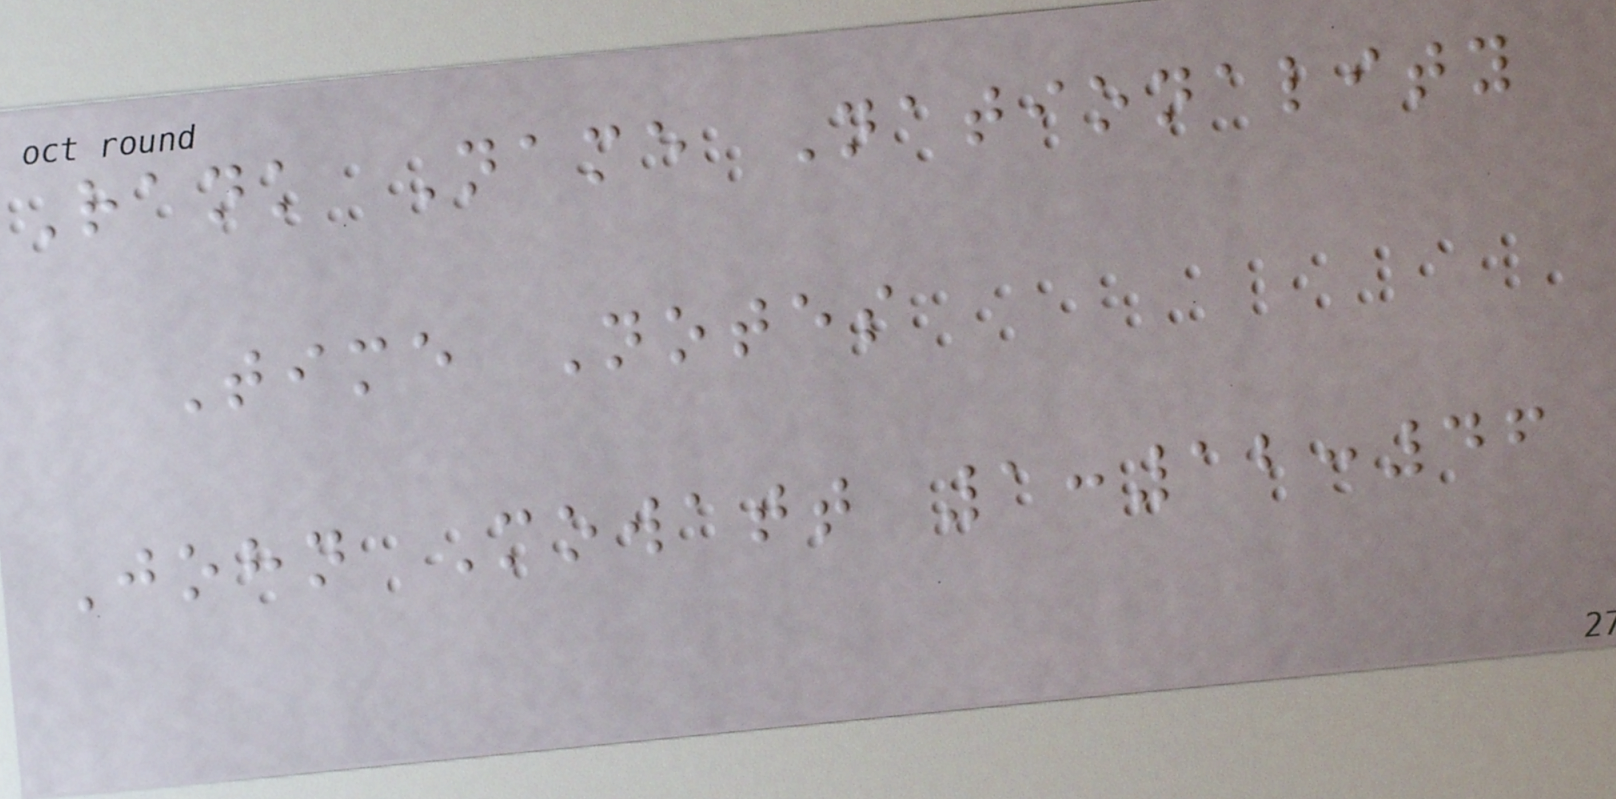Rank Name Nationality
Time Notes
John Mowatt 1:12:46
